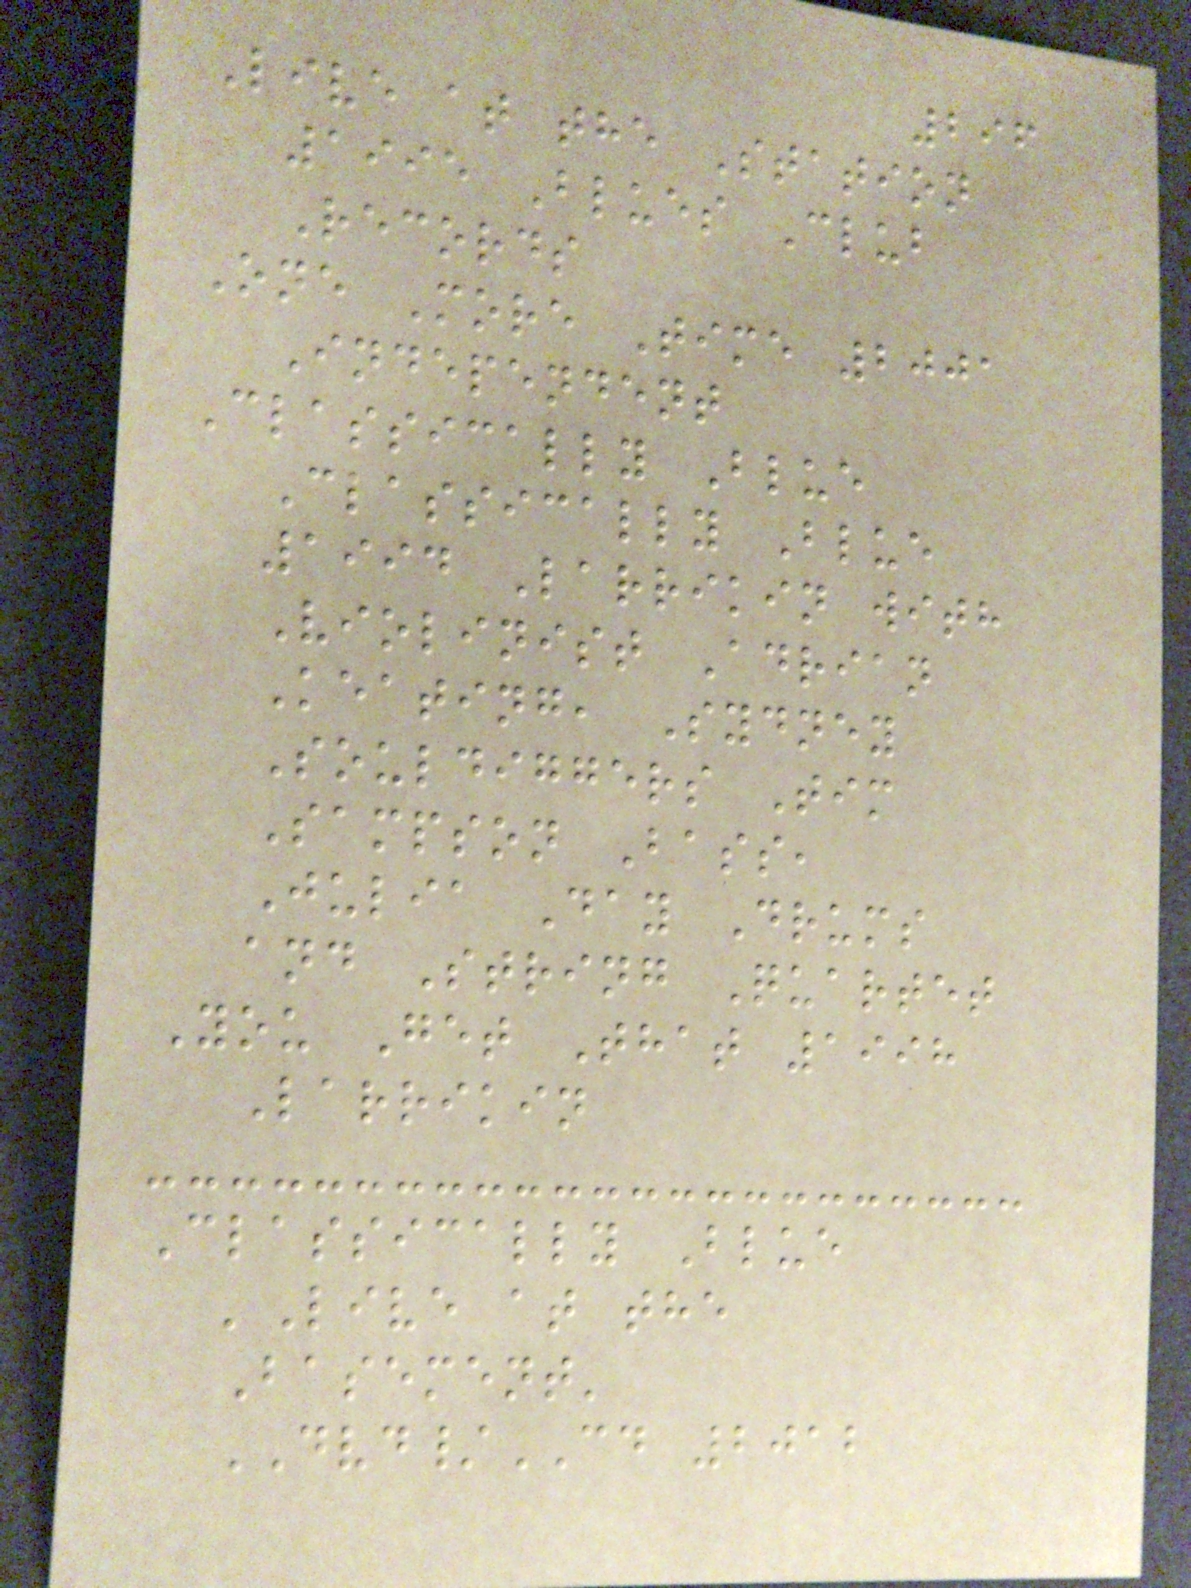296
Live at the Station
1995 Blues Club
Records
One More Time 2001
Independent
Classically Blue
Classically Blue
1994 Larrikin with
Violinist Adrian
Keating, Sydney
Souldiggers Tim
Sampson Bass,
Julia Day Drums
and String Quartet
You Get That 1998
Larrikin
Classically Blue
'Live at the
Basement'
DVD/CD 2012
